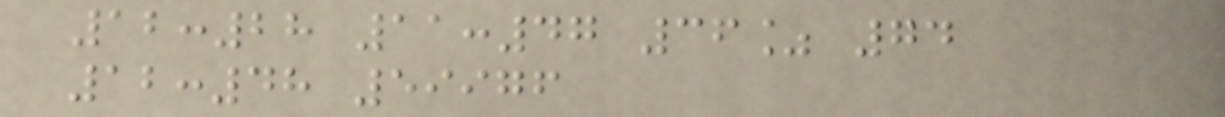12:28 11:47 36% 74
12:48 59976
